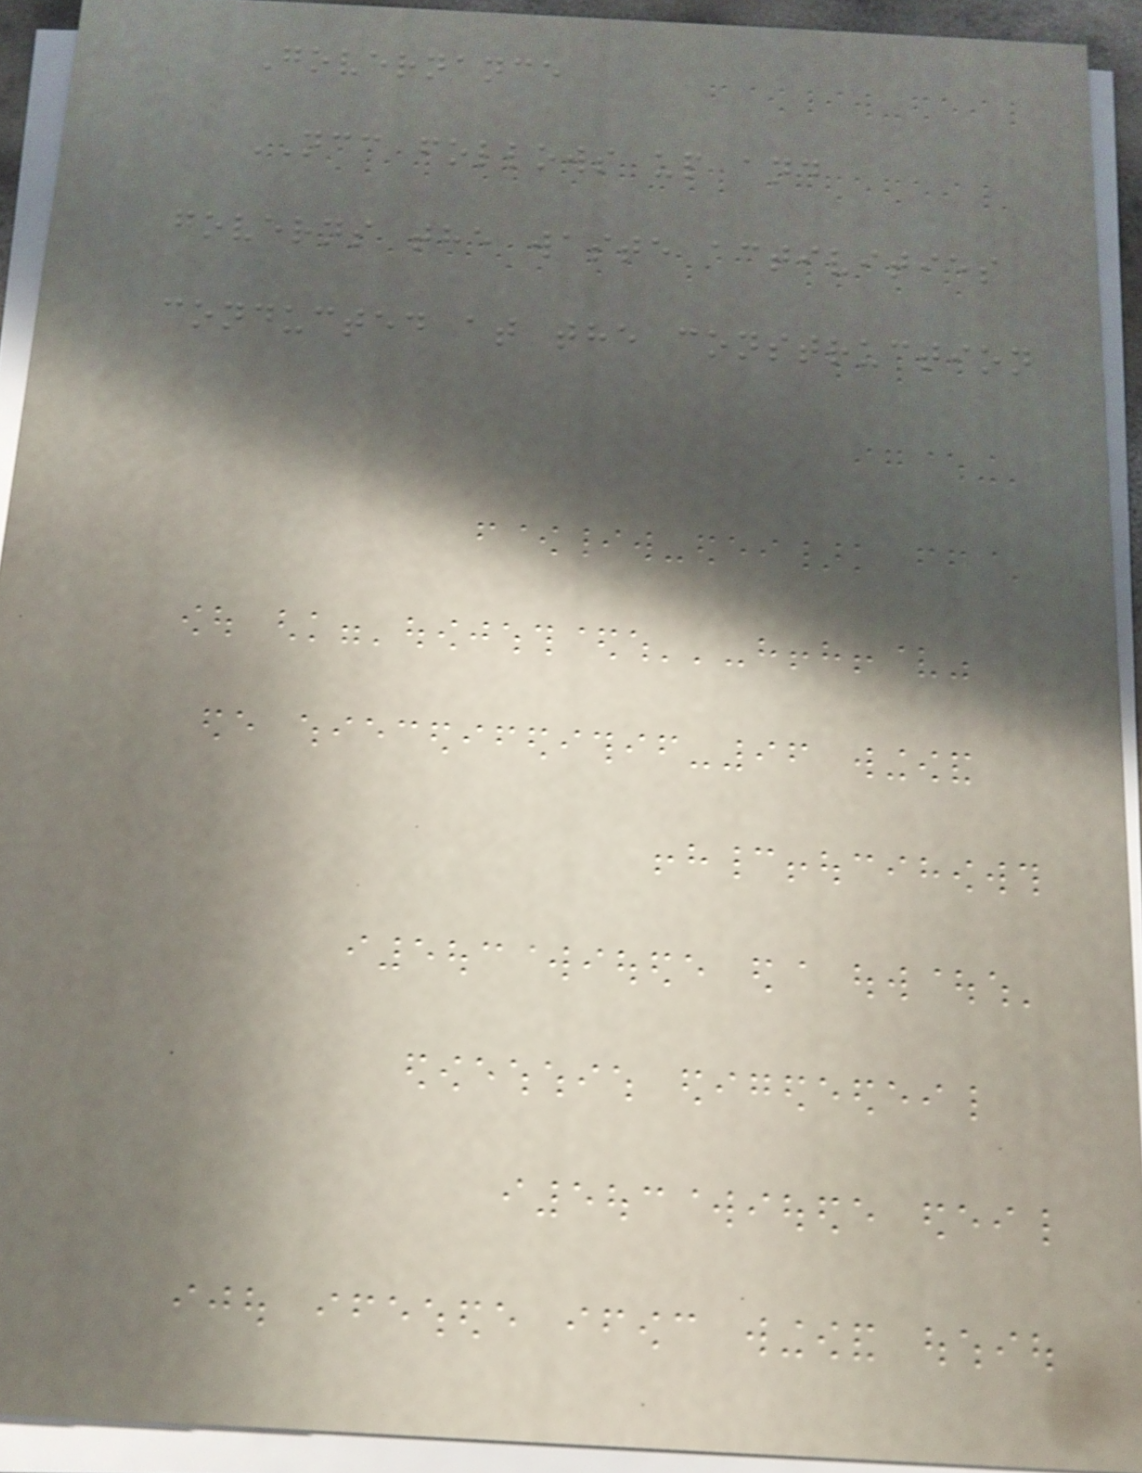Governance
NCC follows up and
governs the waste activities
conducted at the construction
